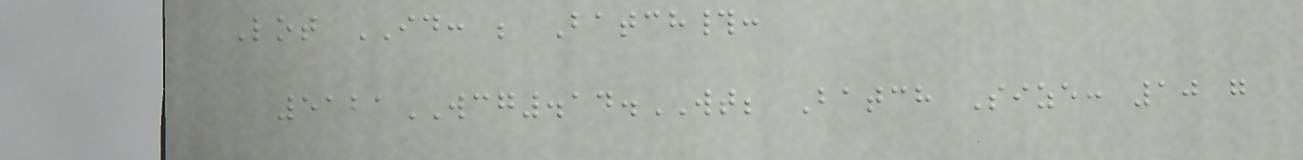Lot ID: ; Batch#:
5121WCG.14.WT; Batch Size: 10 g
